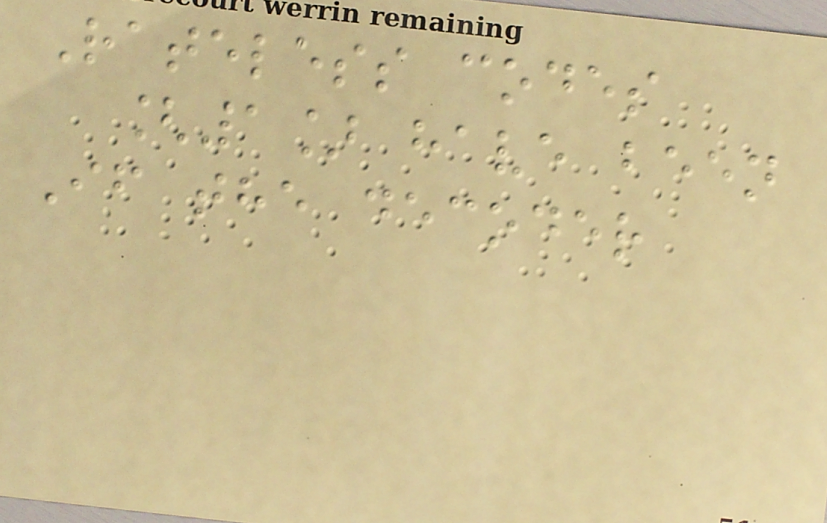Rateless codes
[1] have been
If the decoder
